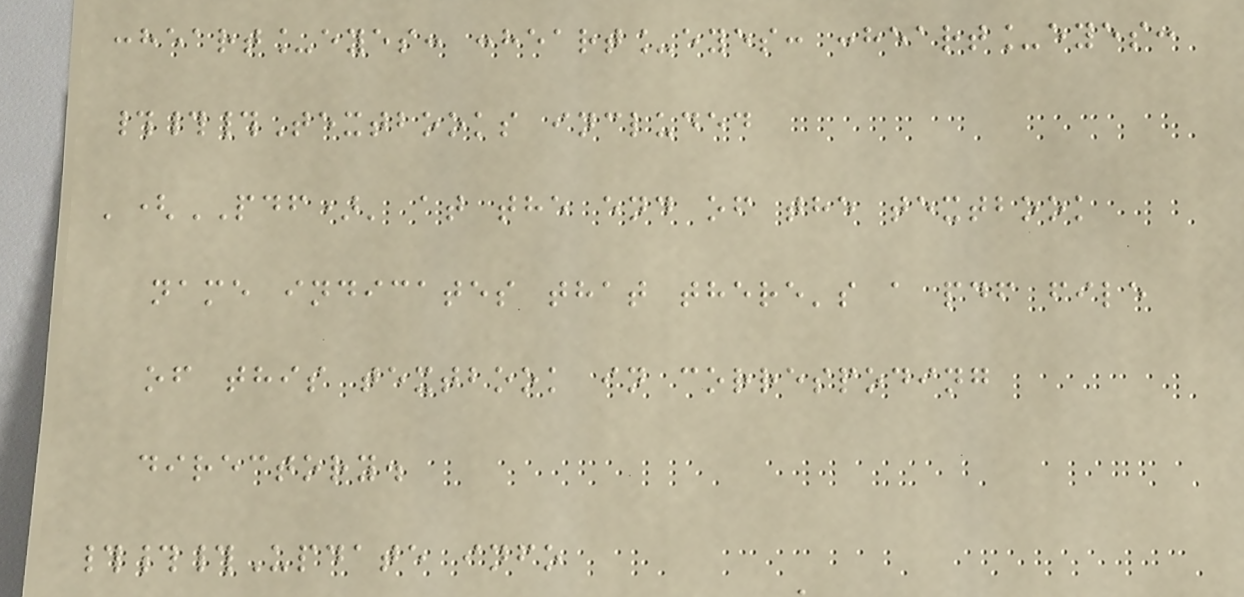:heart_eyes: :heart_eyes: :heart_eyes:
###Textbooks included
'(PDF)' at the end of the textbook
name indicates that there's a pdf file
of this textbook in correspoding
directory.
###Update info
